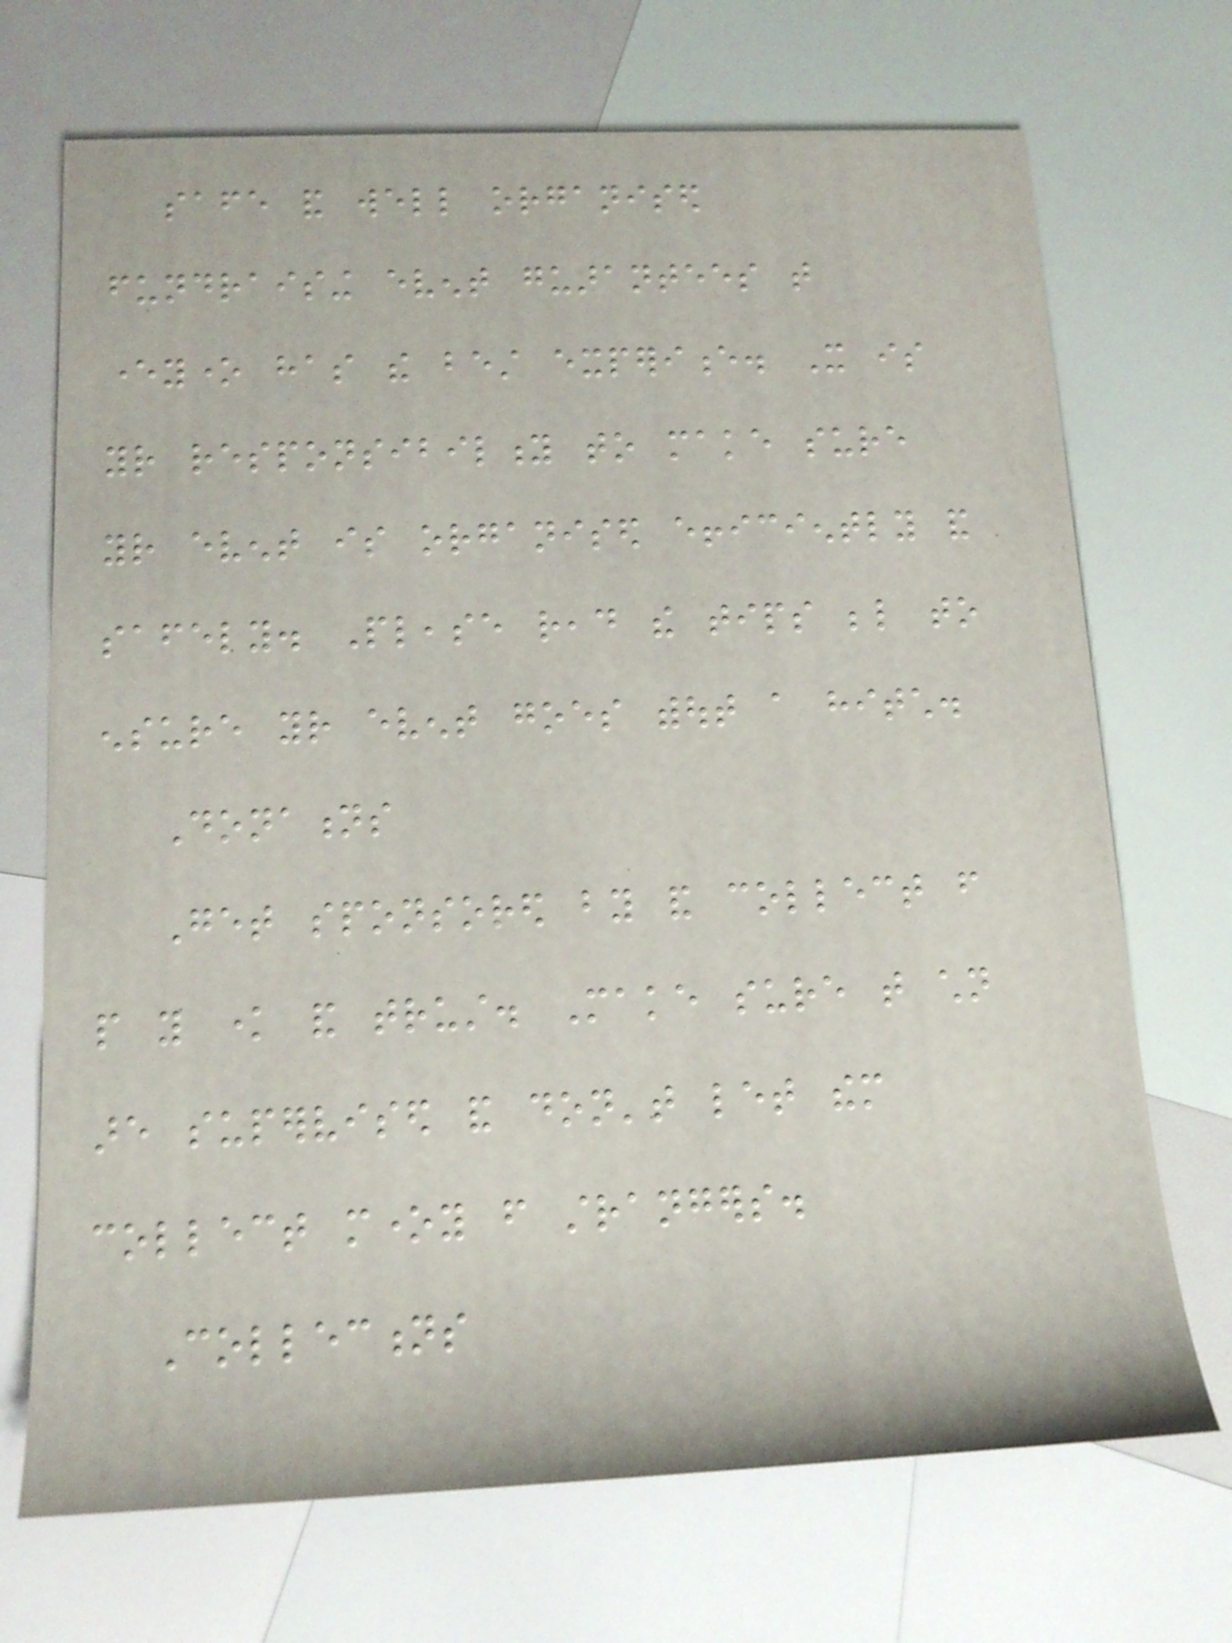safe and well organised
fundraising event guarantees that
everyone has the best experience. It is
your responsibility to make sure
your event is organised efficiently and
safely. Please read the tips below to
ensure your event goes without a hitch.
Donations
Get sponsored by and collect from
people you know and trust. Make sure that children
are supervised and don't let them
collect money from strangers.
Collections
